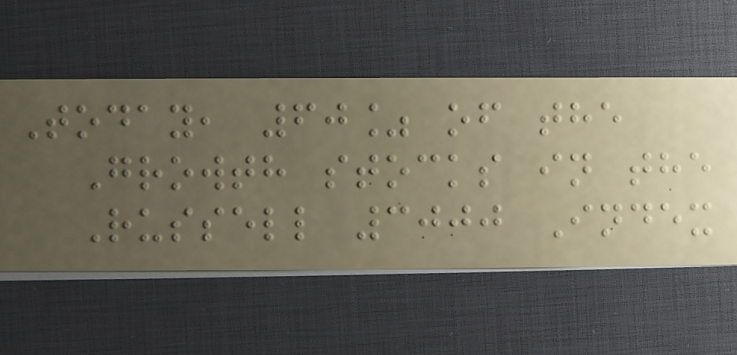Today, 60% of the
Growth stocks in the
Russell 3000 Index
